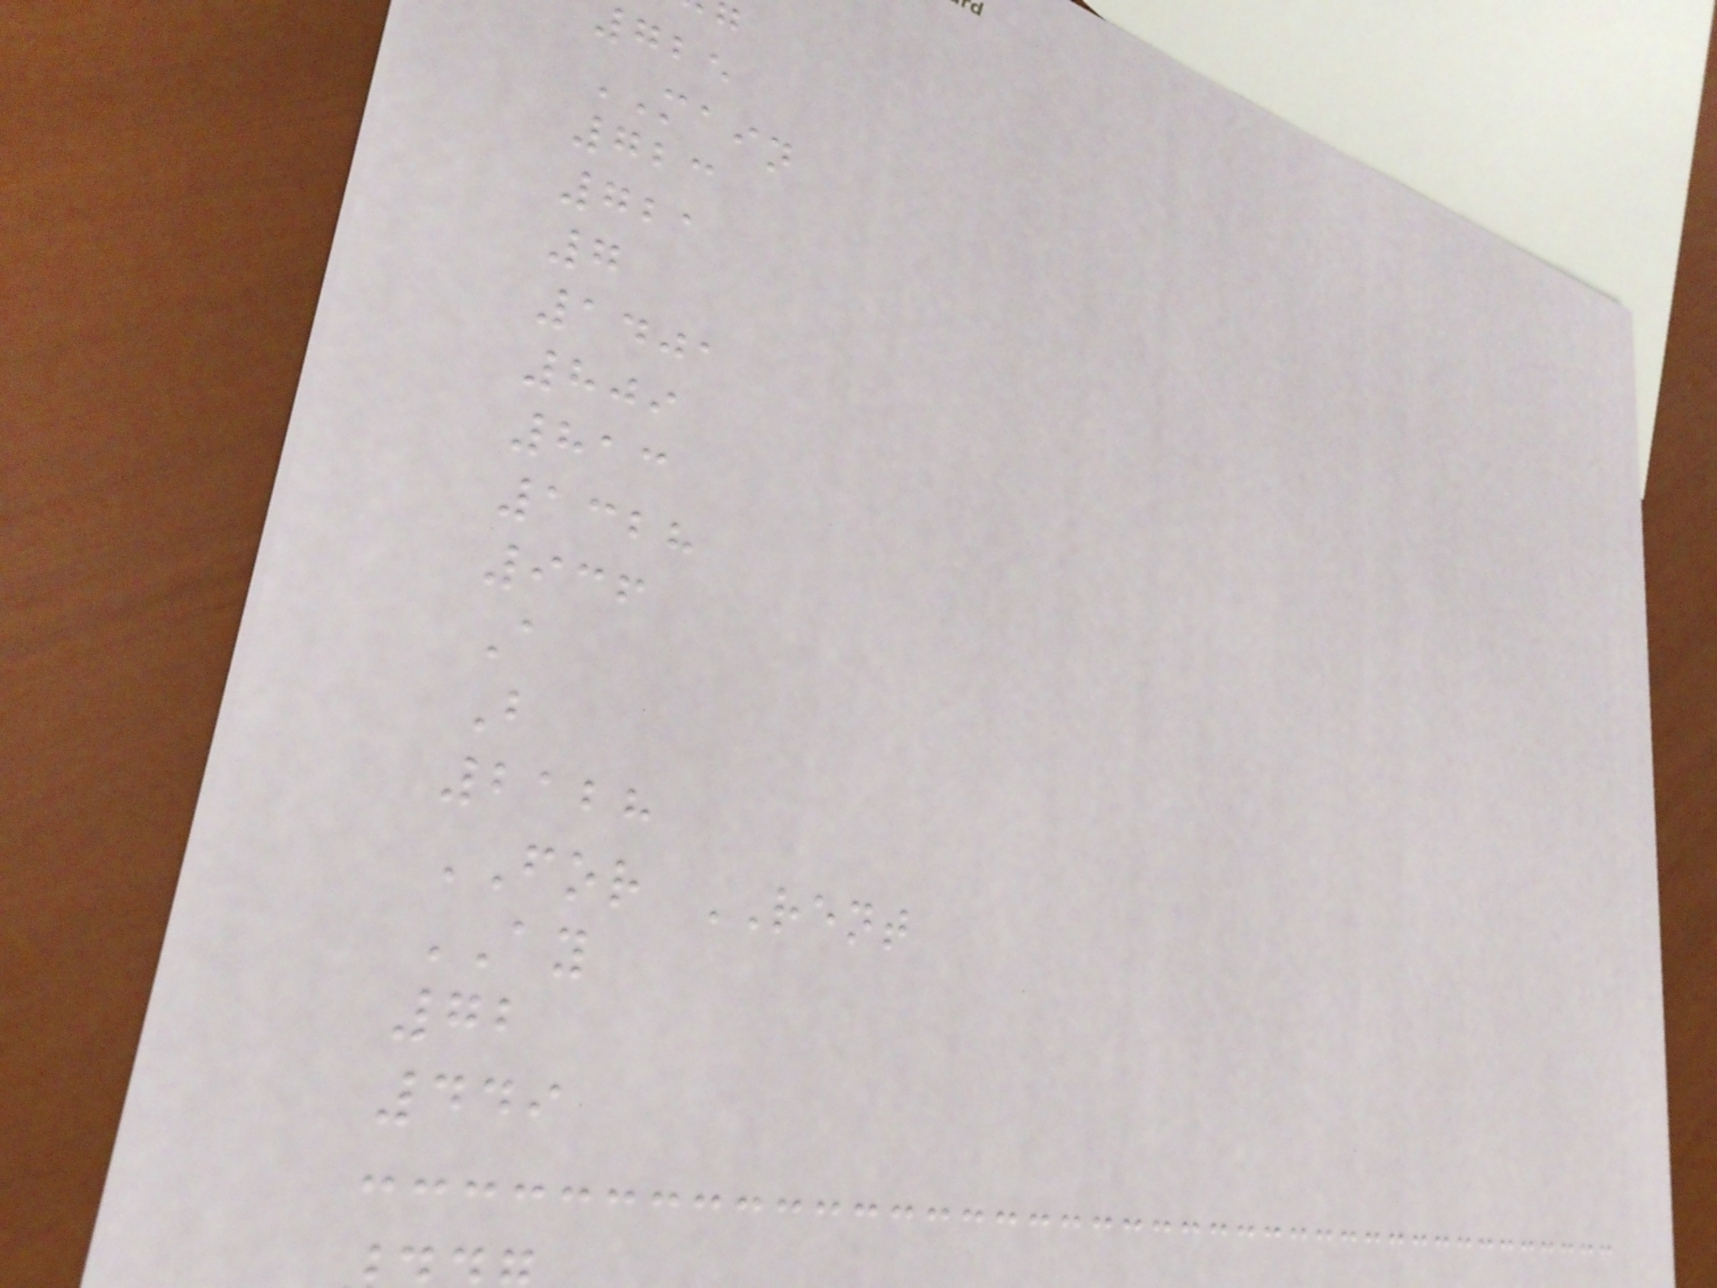MAIN
723
721
7
1401
809
813
1328
936
A
B
2128
FOR RENT
AY
72
449
